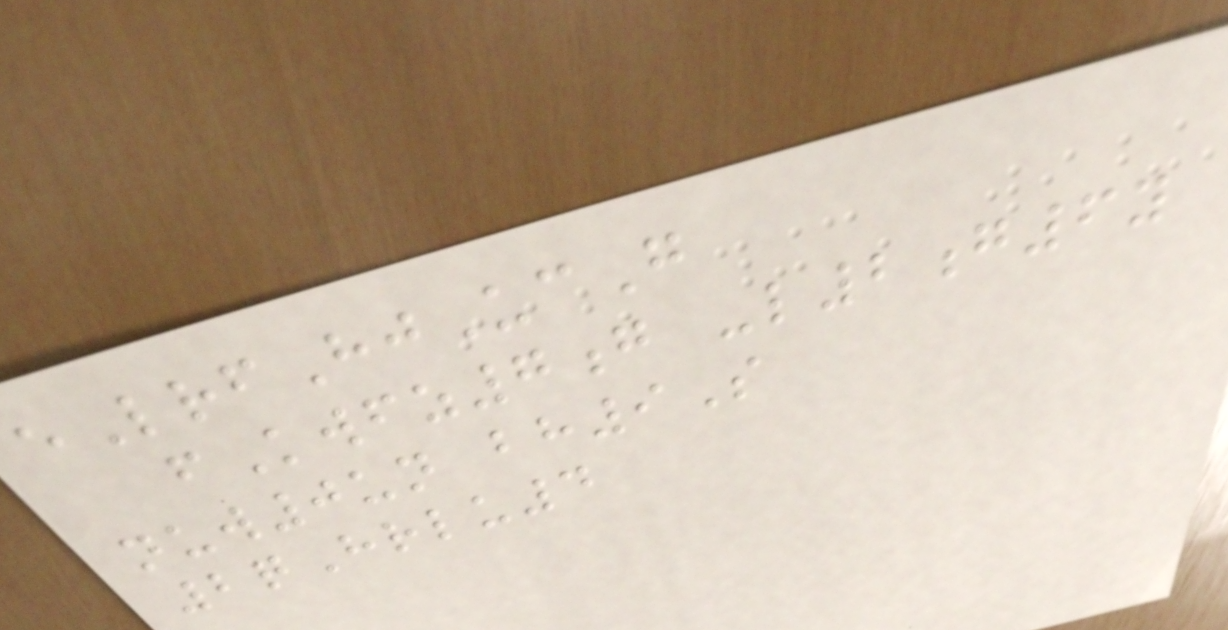eLrfHjUcG
fKwfz7g -l2g6y
nuw0un bh9S
2qHrlu4
